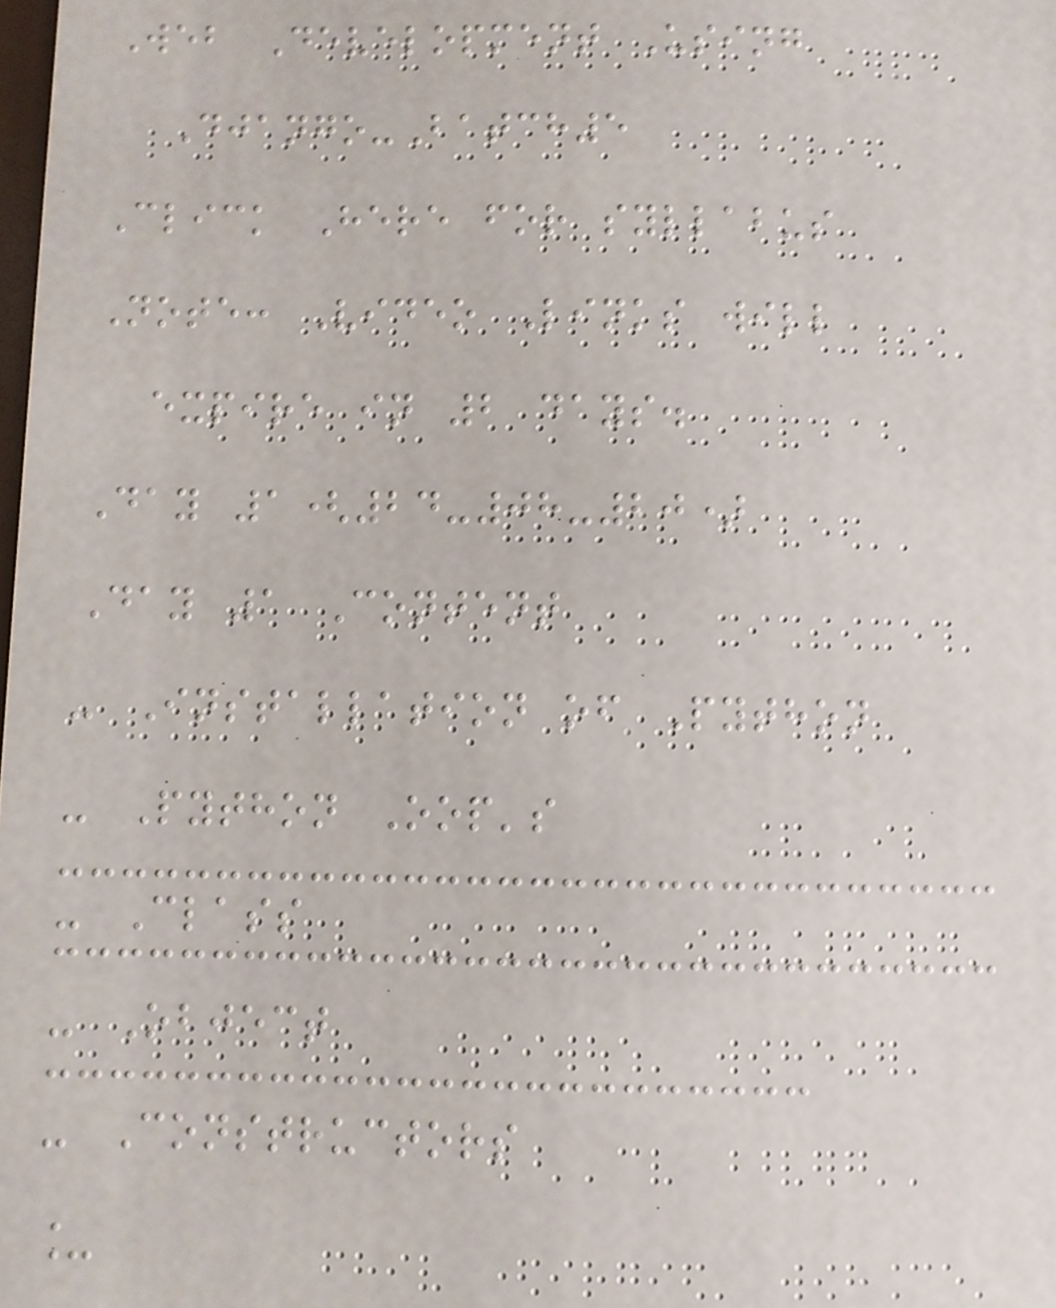Web Development Using
Django-Batch5
Click Here for syllabus
Note: Video Links will
expire in 2 days.
Day 1(24-08-20)
Day 1 Content
- Installation of Python
- Python Oop's
- Class
- Object
- Constructors
_
